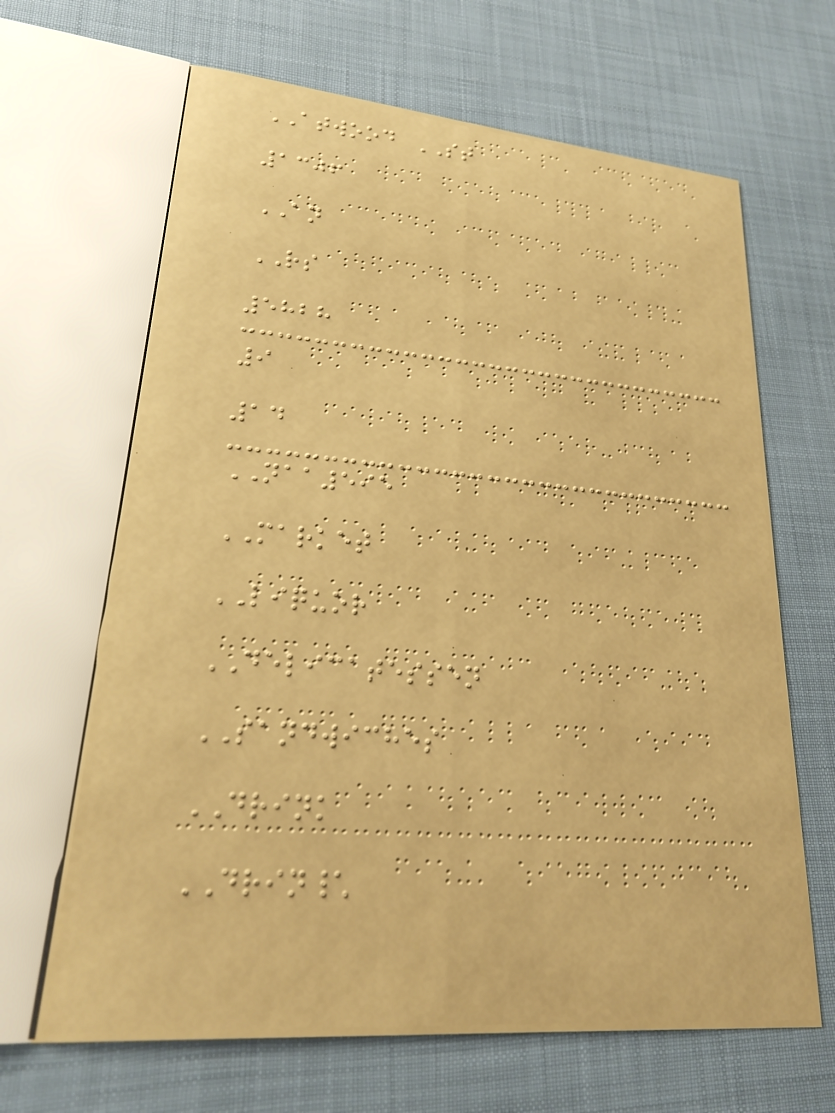ATWOOD ST
1306
AN
RS
5828
9
14
NAA595
MARKET
LIQUOR
DELICATESSEN
SANDWICHES
DRINK
DRIN\
